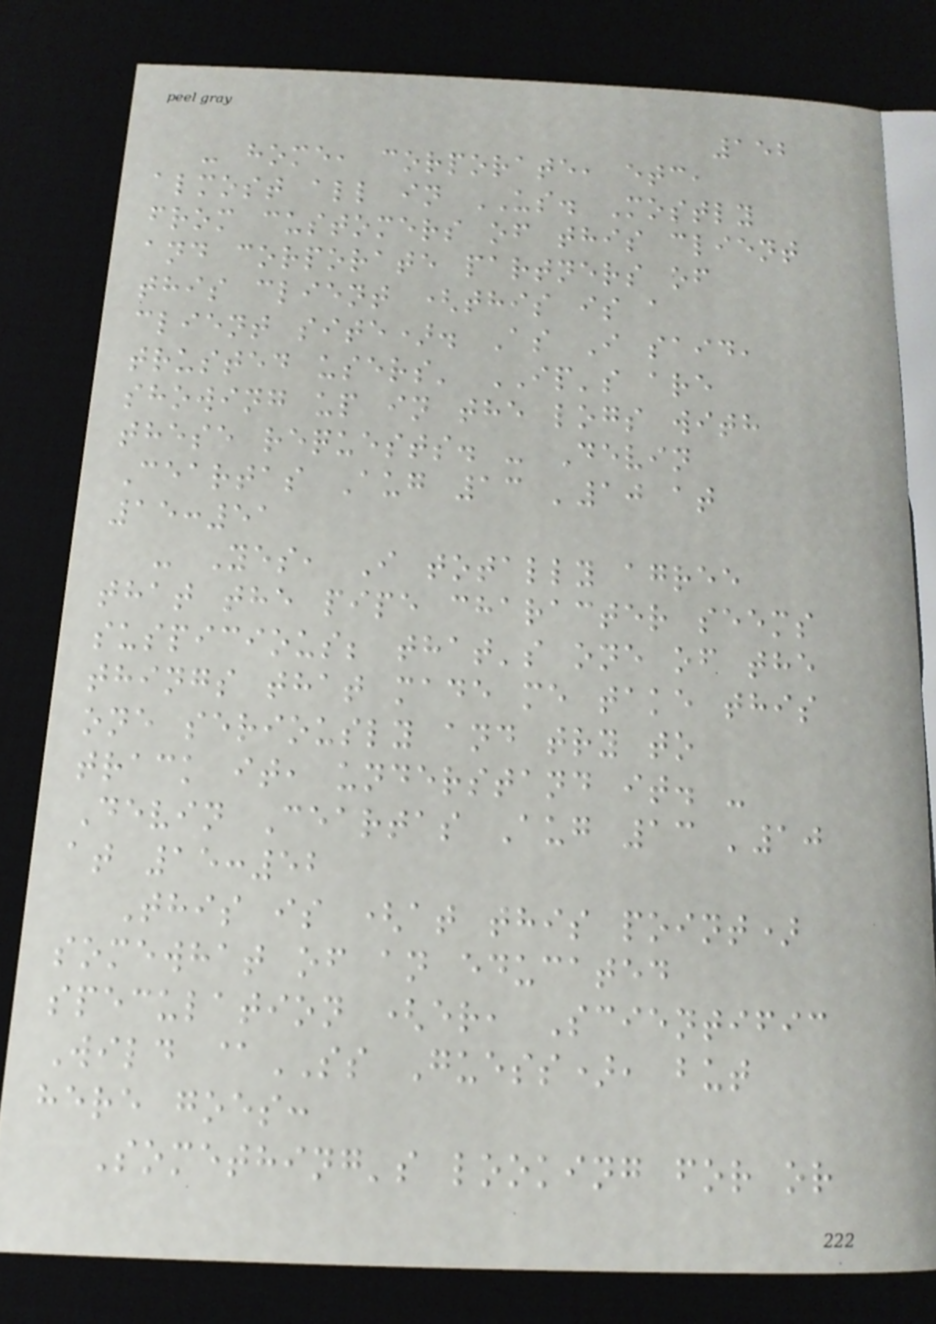152
- home, corporate, etc,
almost all in US. Mostly
from customers of this client
and corporate partners of
this client (this is a
client site). As I said,
trusted users' IP's are
showing up in the logs with
these requests. - Devin
Ceartas Aug 13 '10 at
15:51
- Yes, I totally agree
that the pipe character seems
suspicious; that's one of the
things that made me take this
one seriously and try to
track it, understand it. -
Devin Ceartas Aug 13 '10
at 15:52
This is (at this point)
somewhat of an educated
speculation (er, Scientific
Wild @SS Guess), but
here goes:
Something's looking for or
